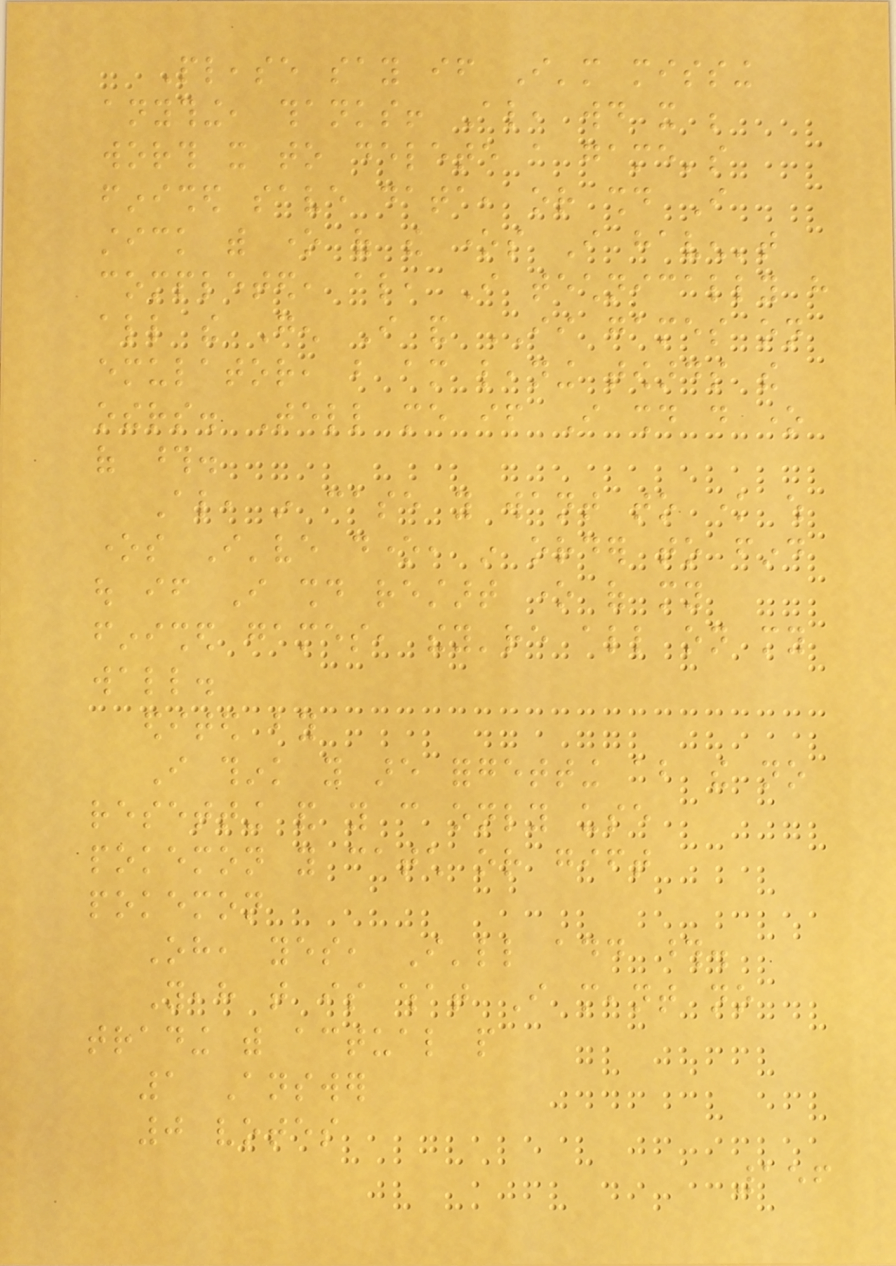Please say if I'm missing
anything, thanks! Also, would it be
worth it to delete a game's
finished save data, or should I
stick with one of the ones I haven't
completed, also, I technically have
all the Gen I and II games on
emulator, but am leaning towards the
others. Tell me if I should do one
of those.
Also, in case you want to know which
ones I've done, in order to find
out if I should restart one of my
finished games, they're all on my
wall.
edited by
I think you are forgetting about the no
resetting and you can only use
pokemon you catch or gift
pokemon
Oh, yes, I'll add those.
Yeah that is what I meant no
trading with actual people
1 Answer
0 votes
156
